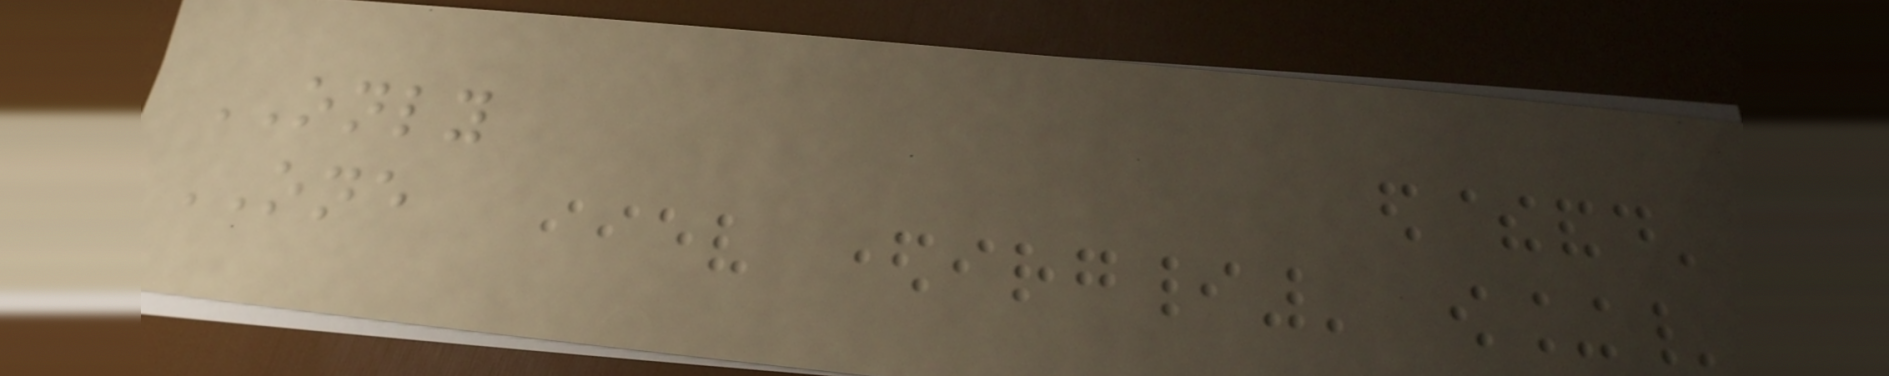ONLY
ONE
